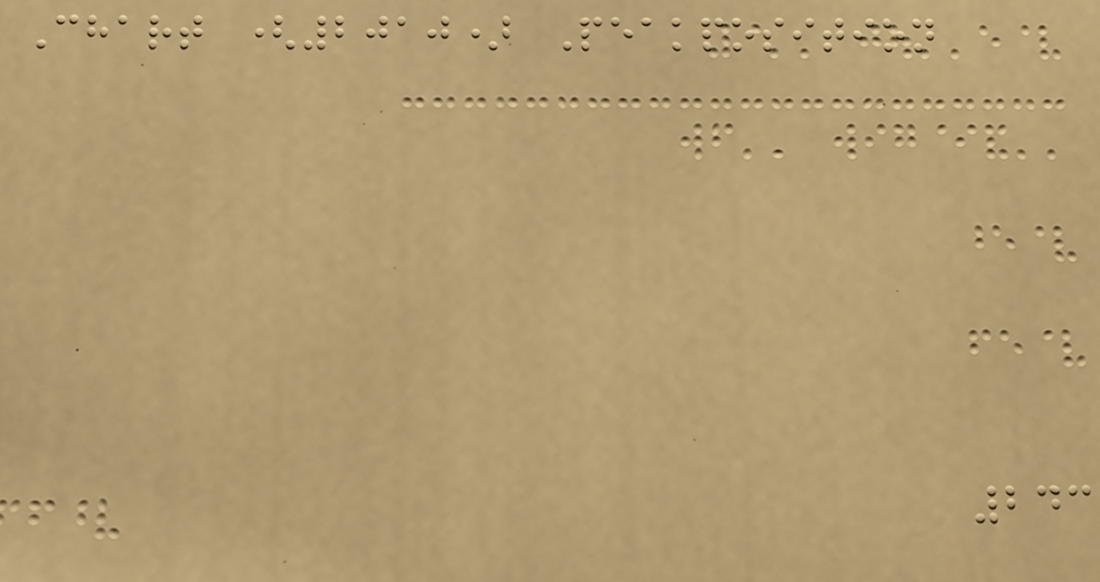Chart (2010) Peakposition
243
